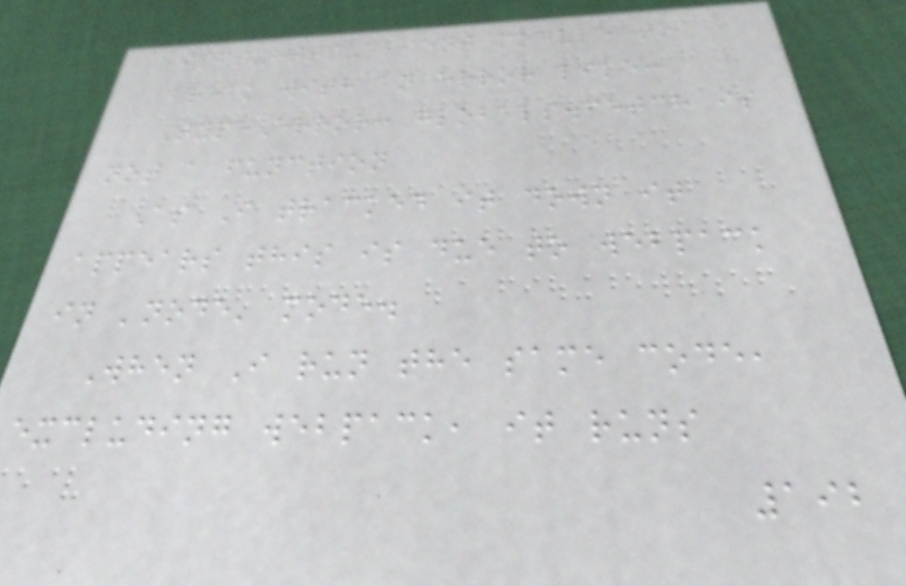ipfs-http-client module to
break with an error like:
TypeError: globals.fetch is
not a function
As I tracked it down it
appears this is due to webpack
in 'node' mode.
When I run the same code,
excluding webpack, it runs
192
